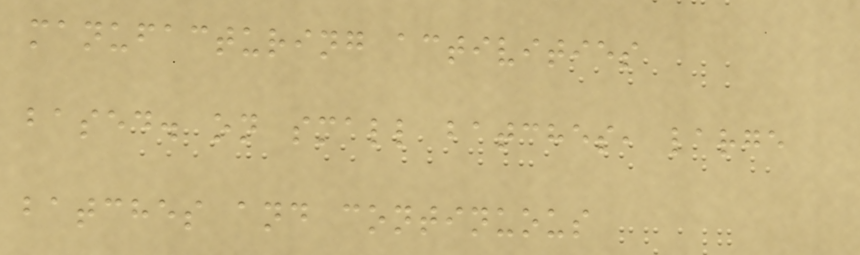manufacturing activities
based. on small batches, large
batches and continuous
